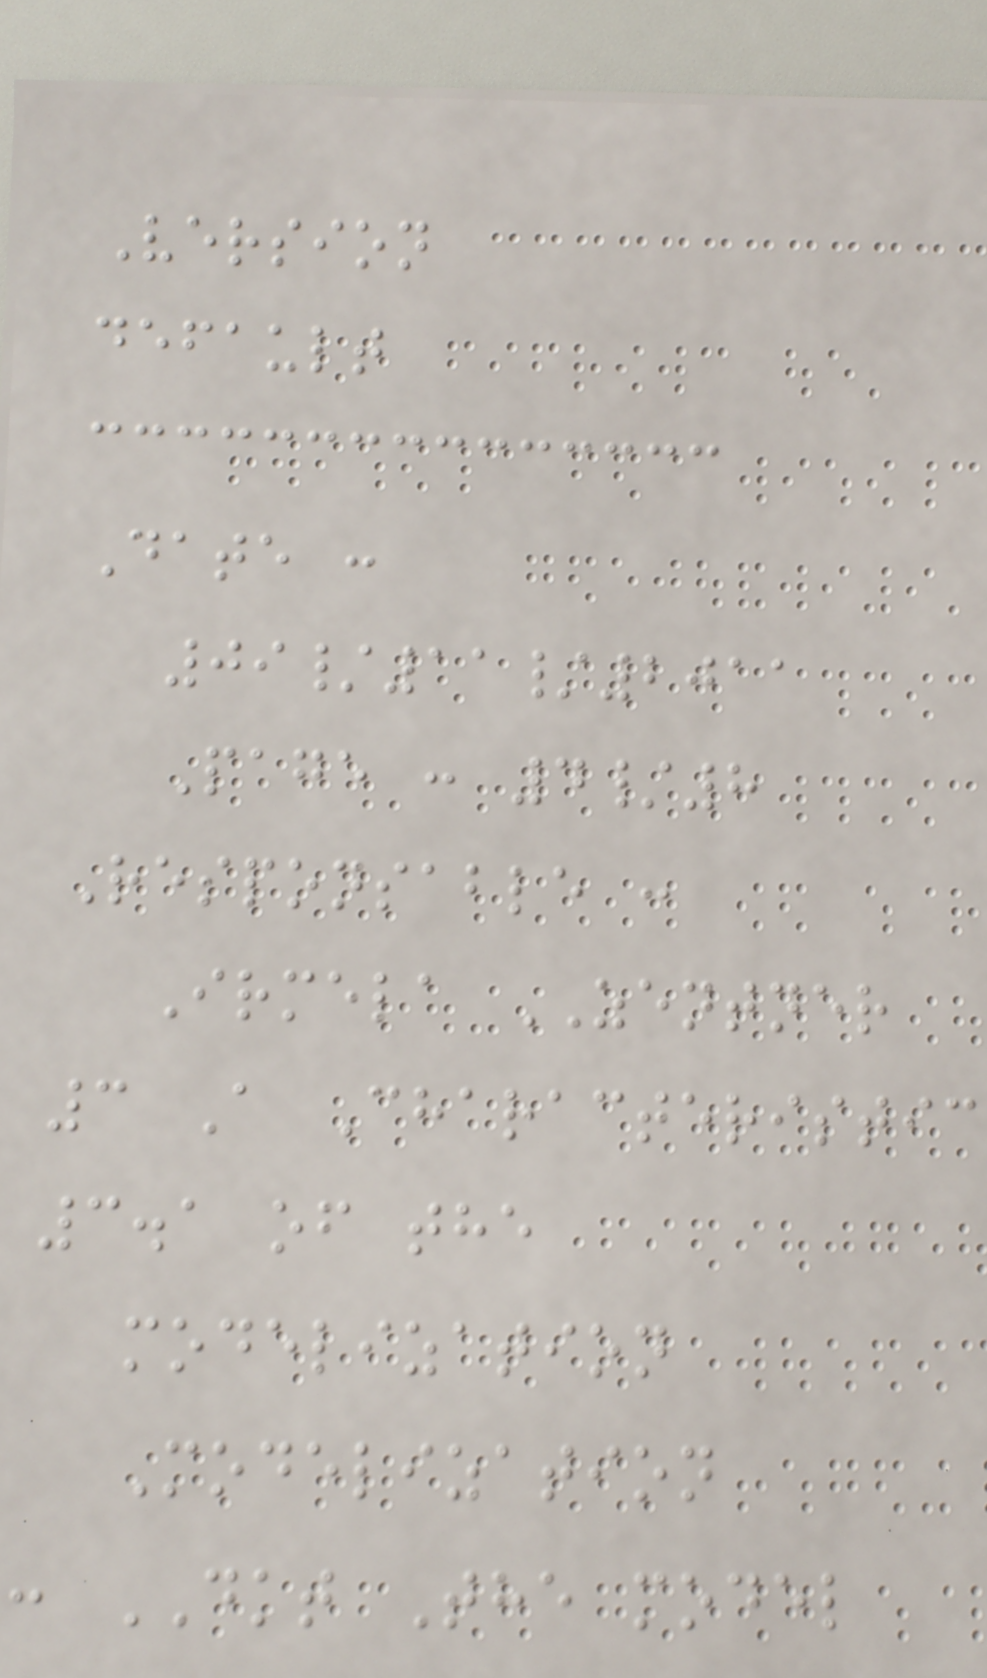Version
default
Date :
09/11/2011
Page : 4/8
Responsable :
Irmela ZENTNER
3 A Characteristic
3.1 of the
modelization
Modelization
: DKT The model
